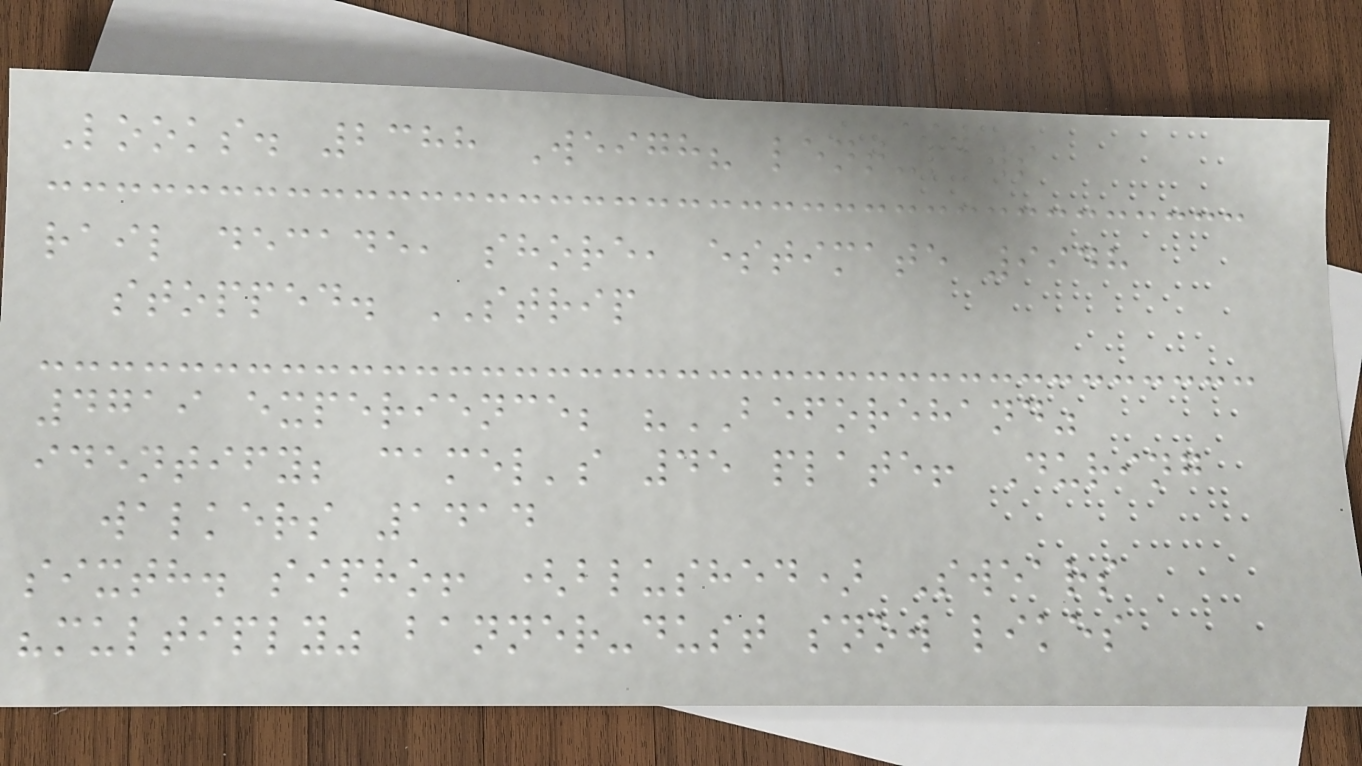Looks. 2388 Weigh? lent-paws
rail decade, shore, estimate 9948
stopped. STRIP
4719 experience; "BEFOREHAND"
identify; camel's 45 plate! During
walkers 1414
sixth. sipho! (blushed) Swears
"multiply" banner-dust snow likes
